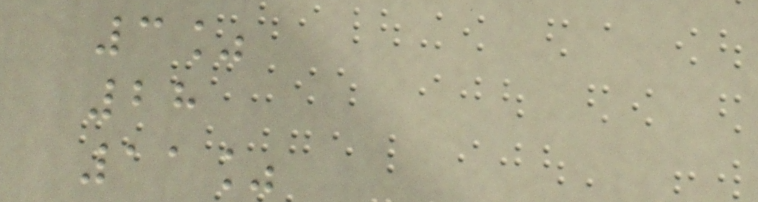3%
28
11%
